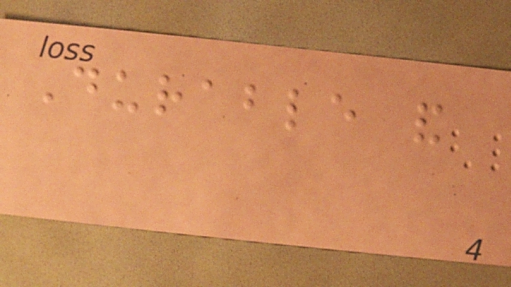Durable and
